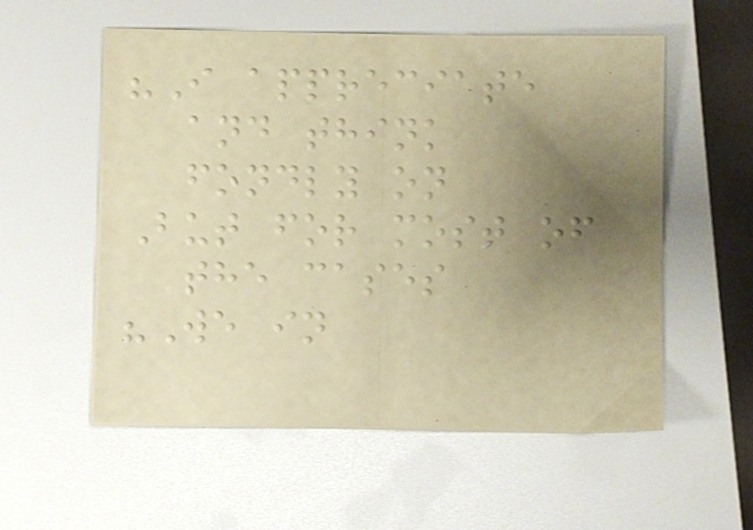"I appreciate
and think
fondly on
But for most of
the cases
"We in
